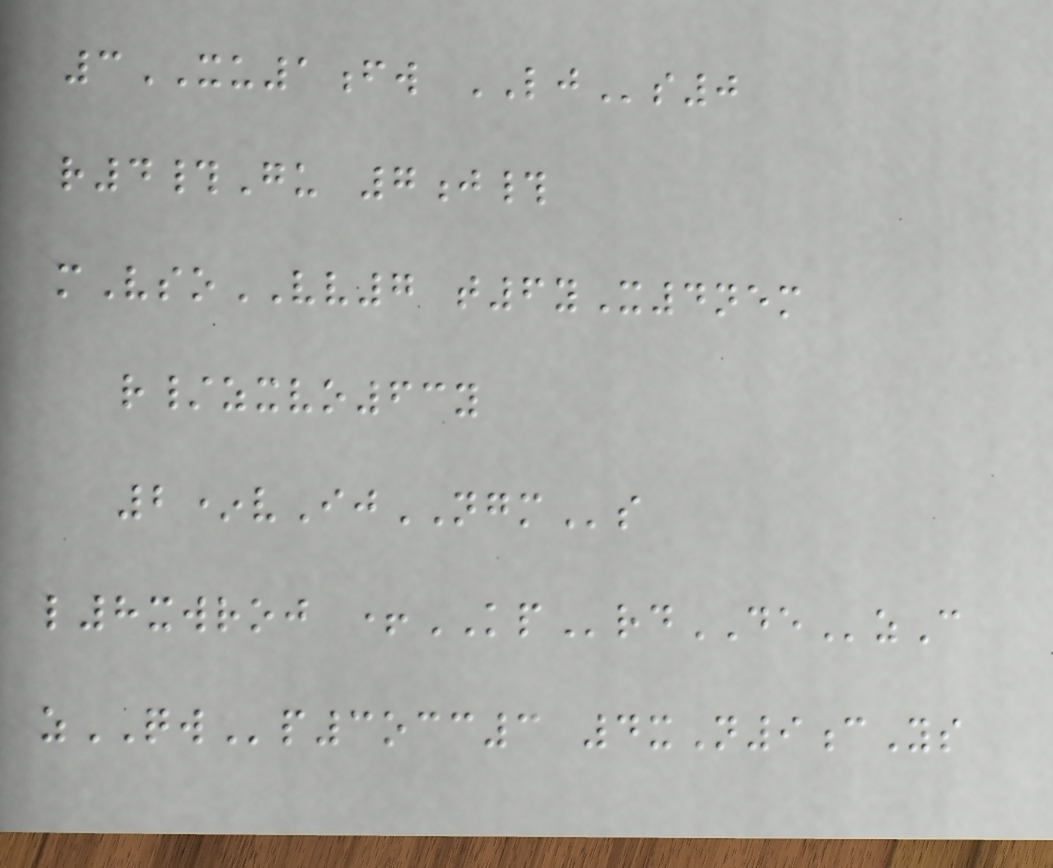3XU1fw LJs0
r4#Gu 7j#
mVsoVV7 t6yX4nem
r/zxvo63y
2*vIjNGMs
l8xwroj +KPrdDEzC
zQWp3occ3 4xN9cYs
